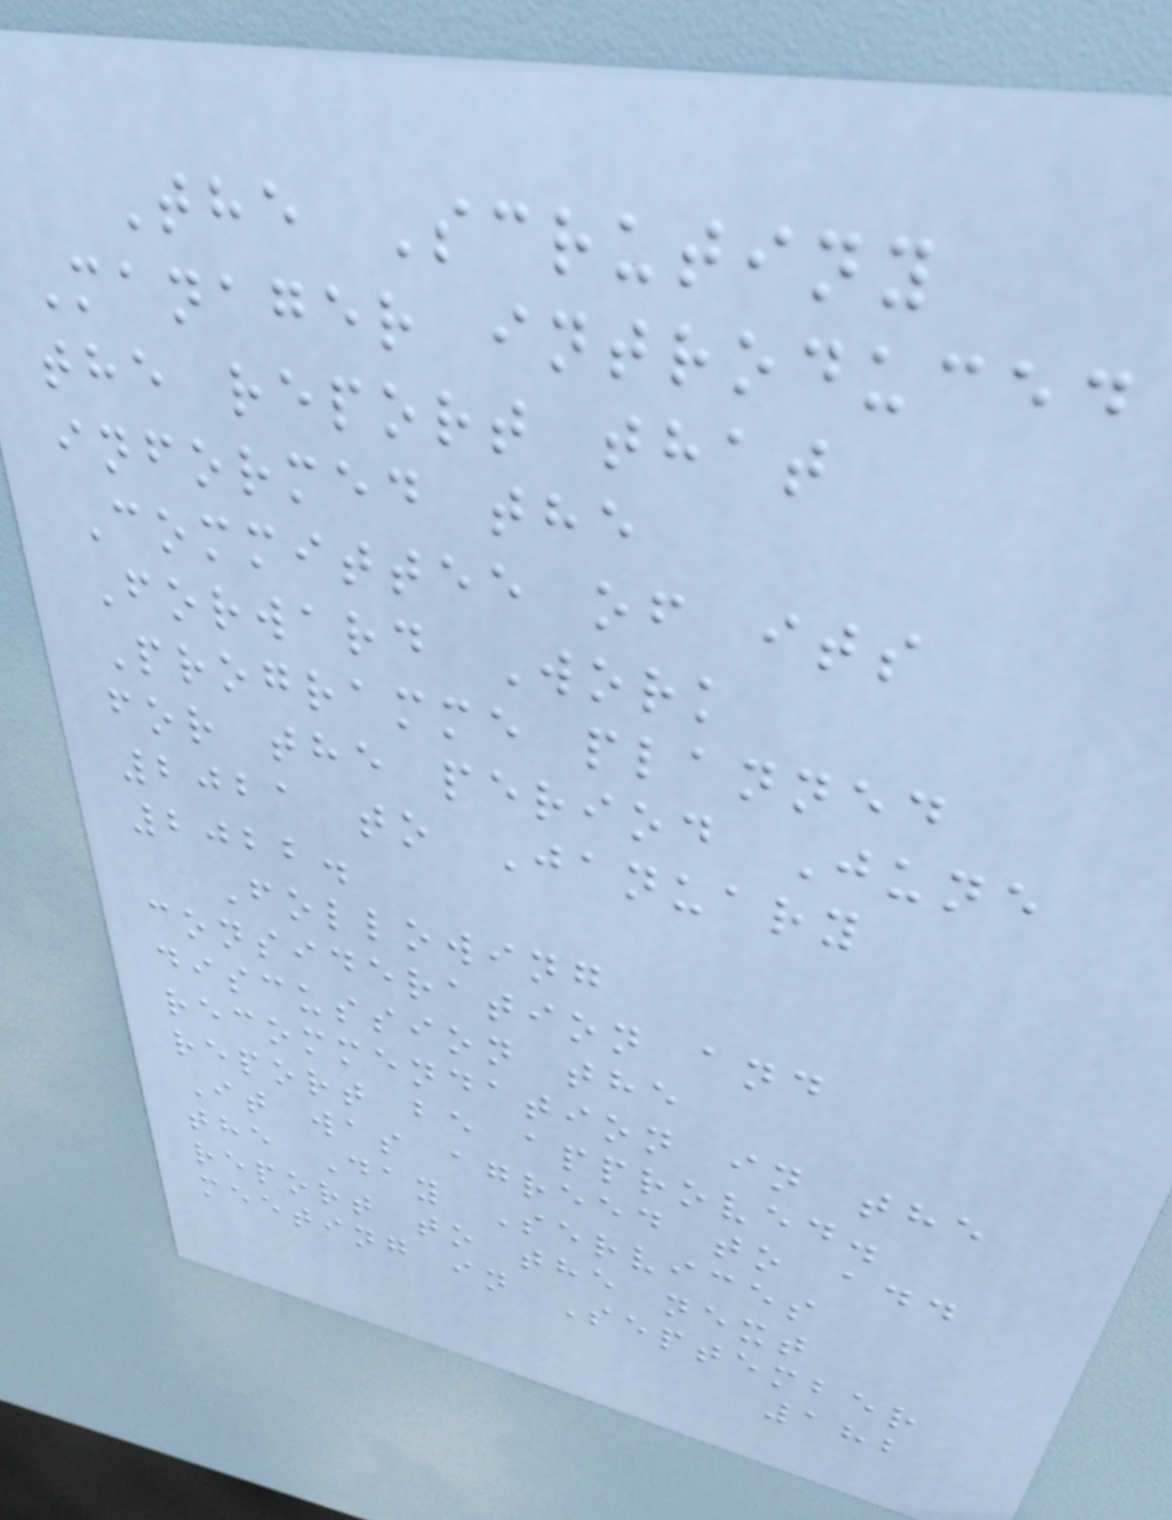The Scrutiny
Manager introduced
the report that
informed the
Committee of its
Forward Work
Programme planned
for the period June
2021 to January
2022.
Following
consideration and
discussion the
recommendation in the
report be approved.
It was agreed to add
the Day Services
report to the next
meeting in September
182
